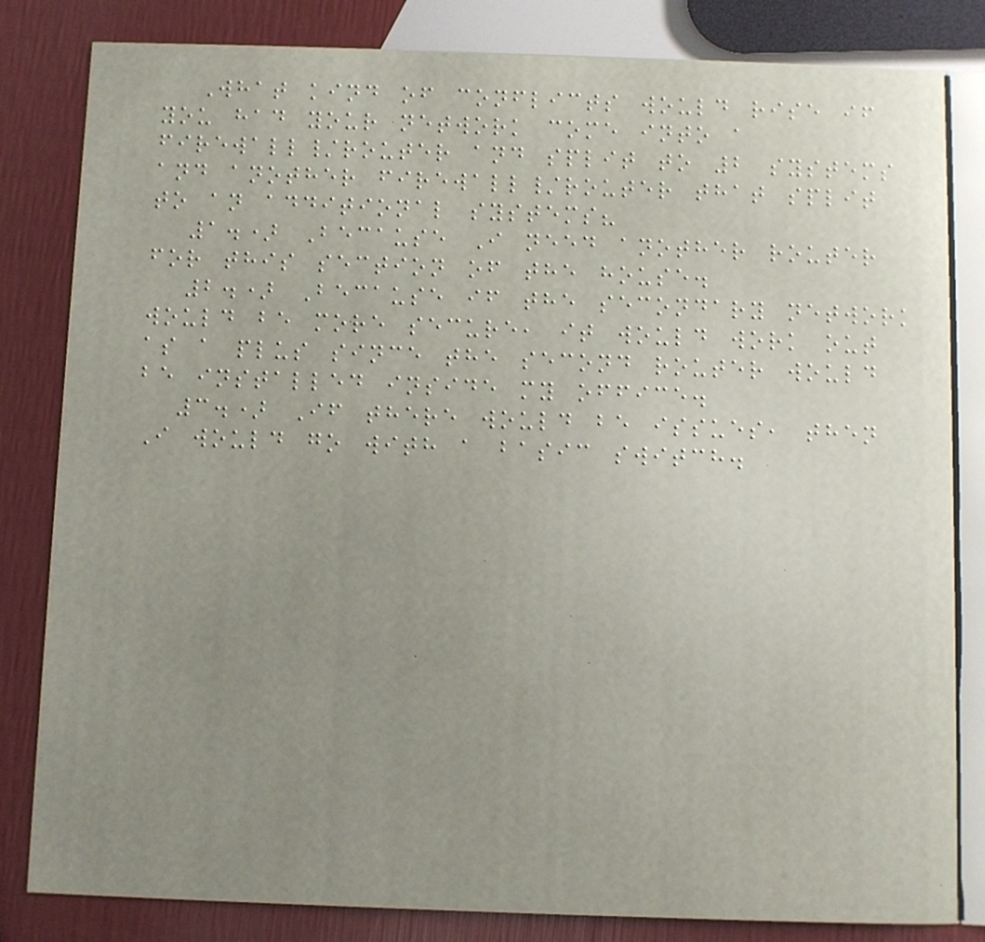What kind of conflicts would rise if
you had your network come into a
firewall/router and split to 2 systems
and another firewall/router that split
to an additional systems?
1.) Because I need another router
for this section of the house.
2.) Because if the secondary network
would be more secure, it would work out
as a plus since the second router would
be installed inside my office.
3.) If there would be issues, then
I would go with a basic switch.
